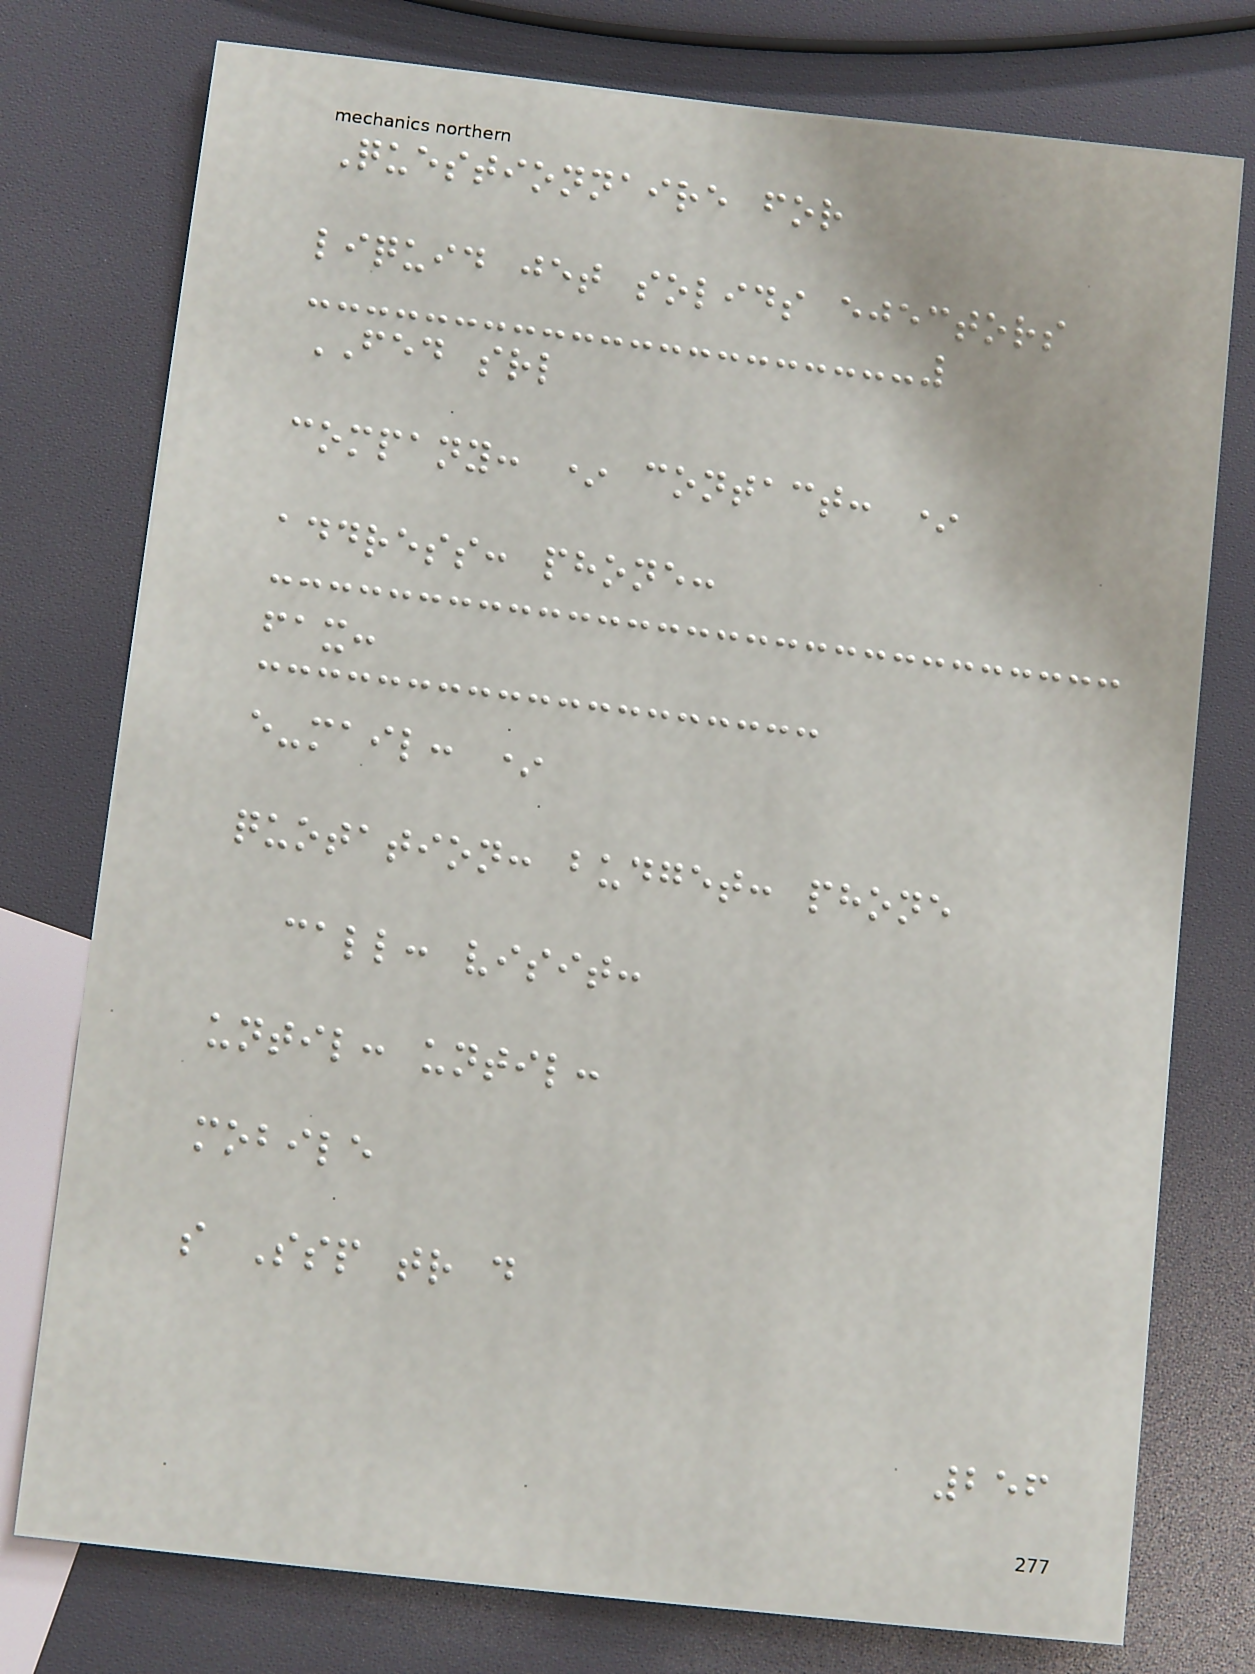Questionnaire for
liquid jet solids ejectors
FED srl
company: * contact: *
address: phone:
fax:
e-mail: *
quotation: budget: phone
call: visit:
until: until:
mobile
s Ssp tr d
256
